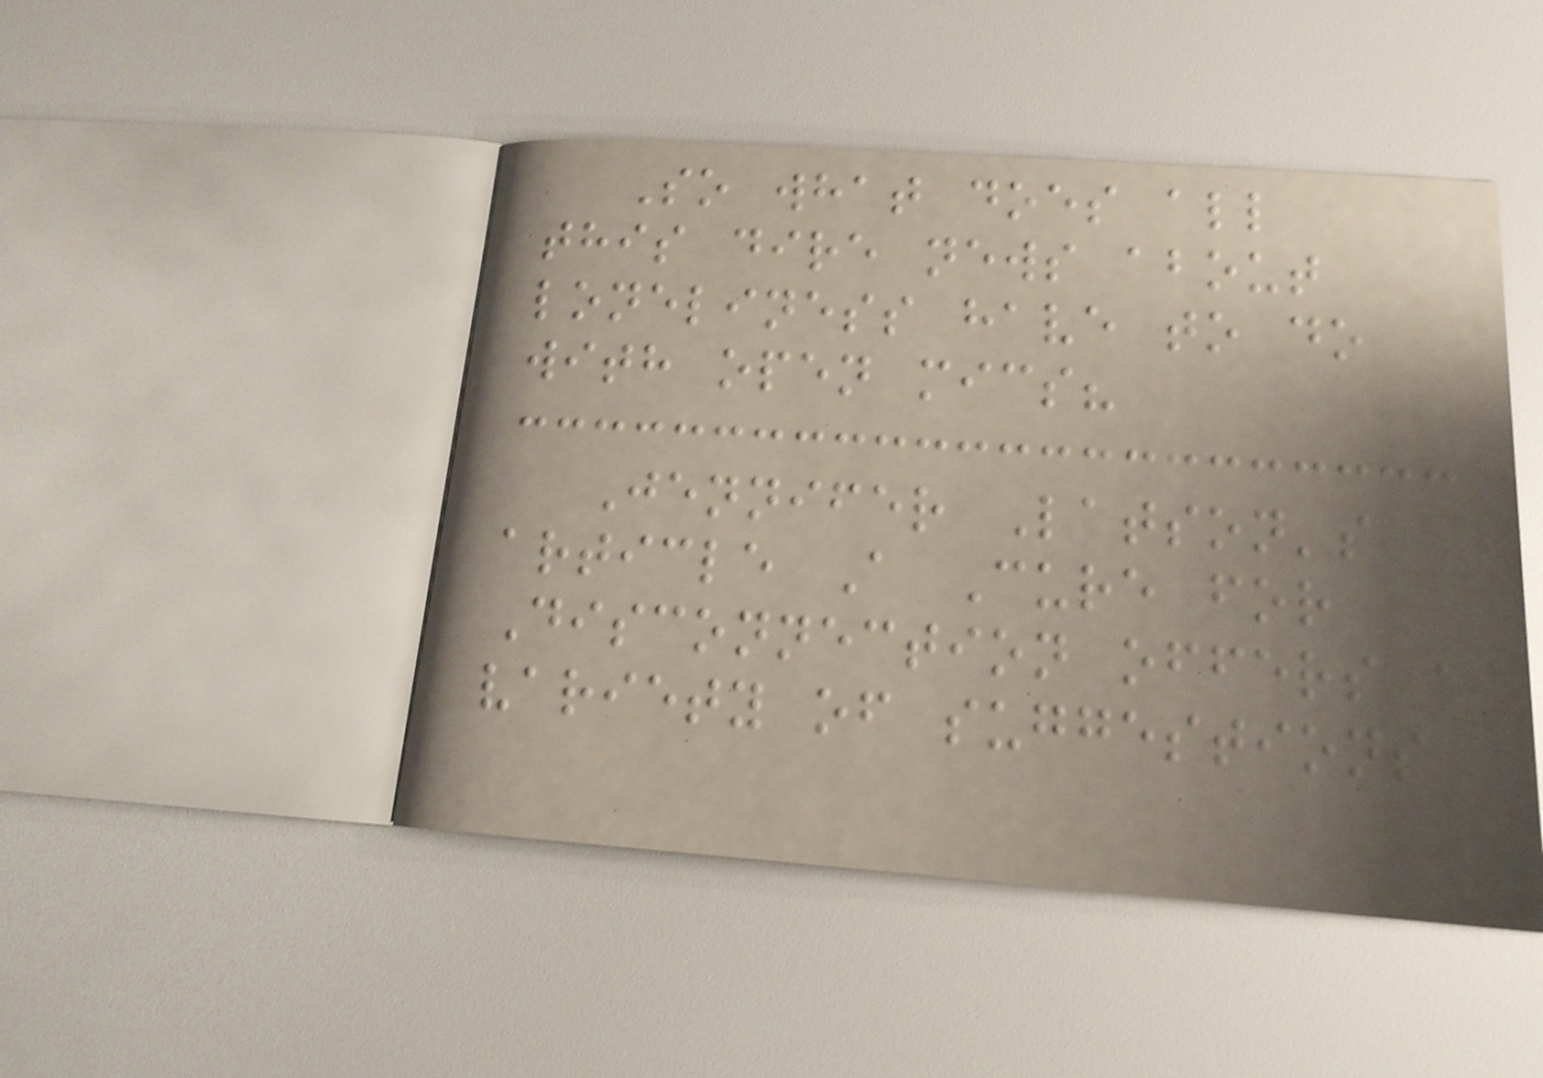So what does all
this dire news about
loneliness have to do
with open mics?
Jennifer Latson's
article A Cure for
Disconnection offers a
variety of suggestions
